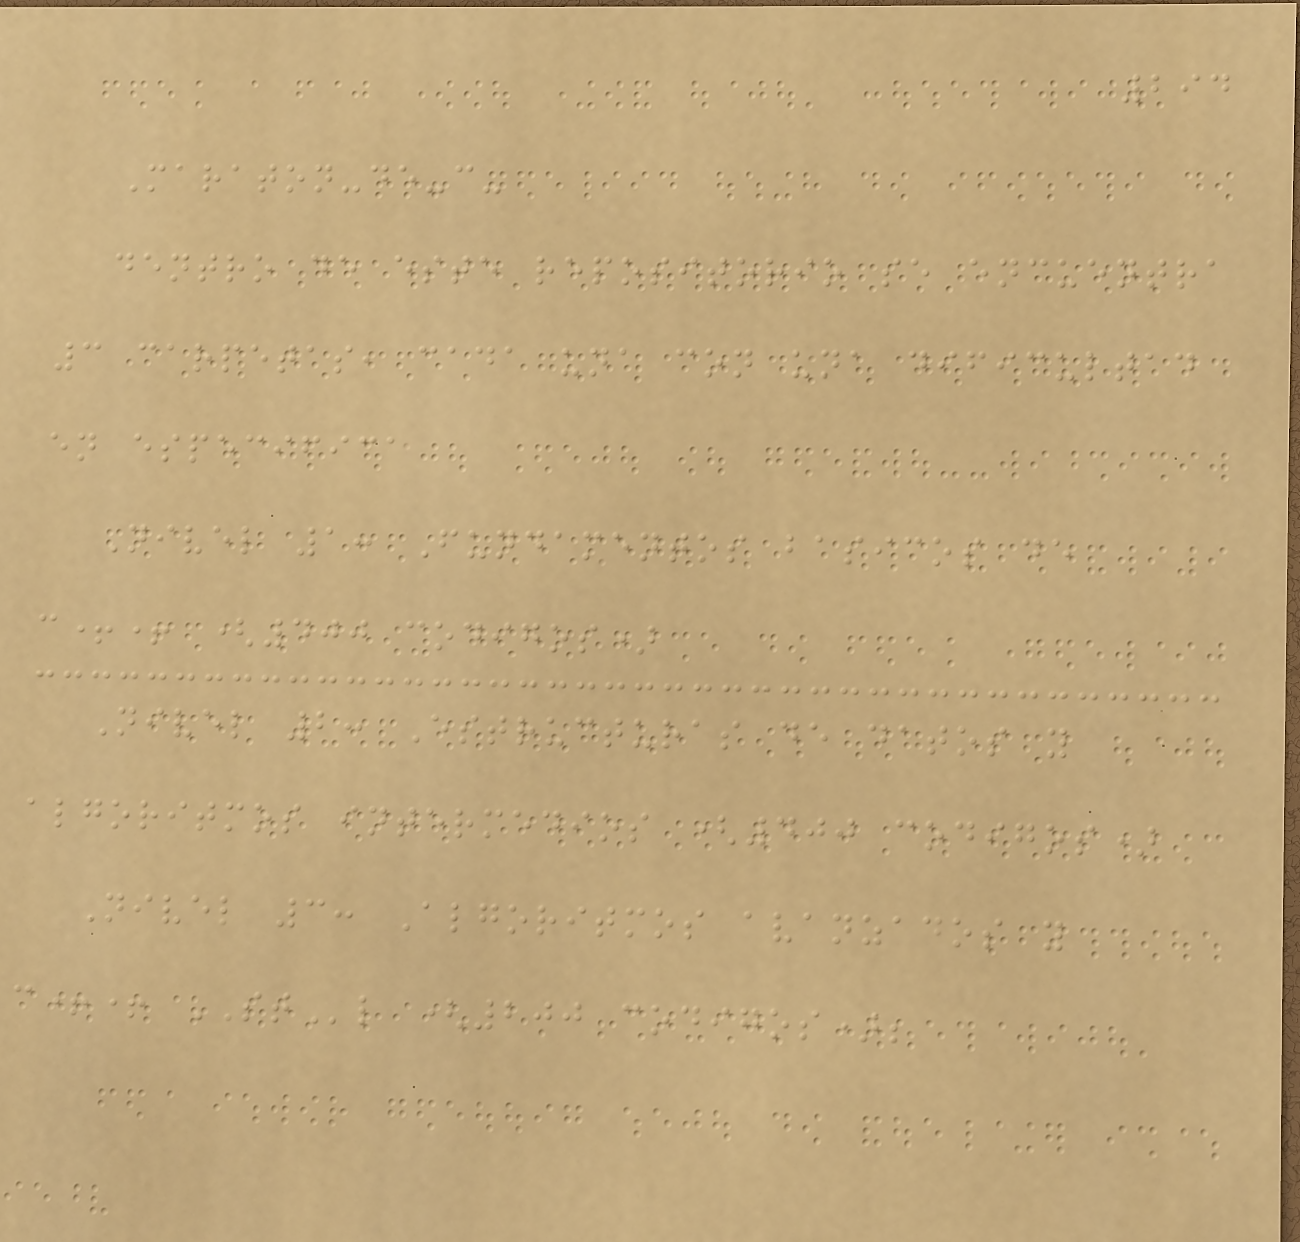294
Maraton-de-c-
dentro de este repositorio se encuentra
3 carpetas, cada una con una dificultad
en especifica
Nivel 1: Fundamentos basicos de
c++ (400 codigos)
Nivel 2: Estructuras de datos y
algoritmos intermedios (400 codigos)
Nivel 3: Algoritmos avanzados y
c++ STl (200 codigos);
